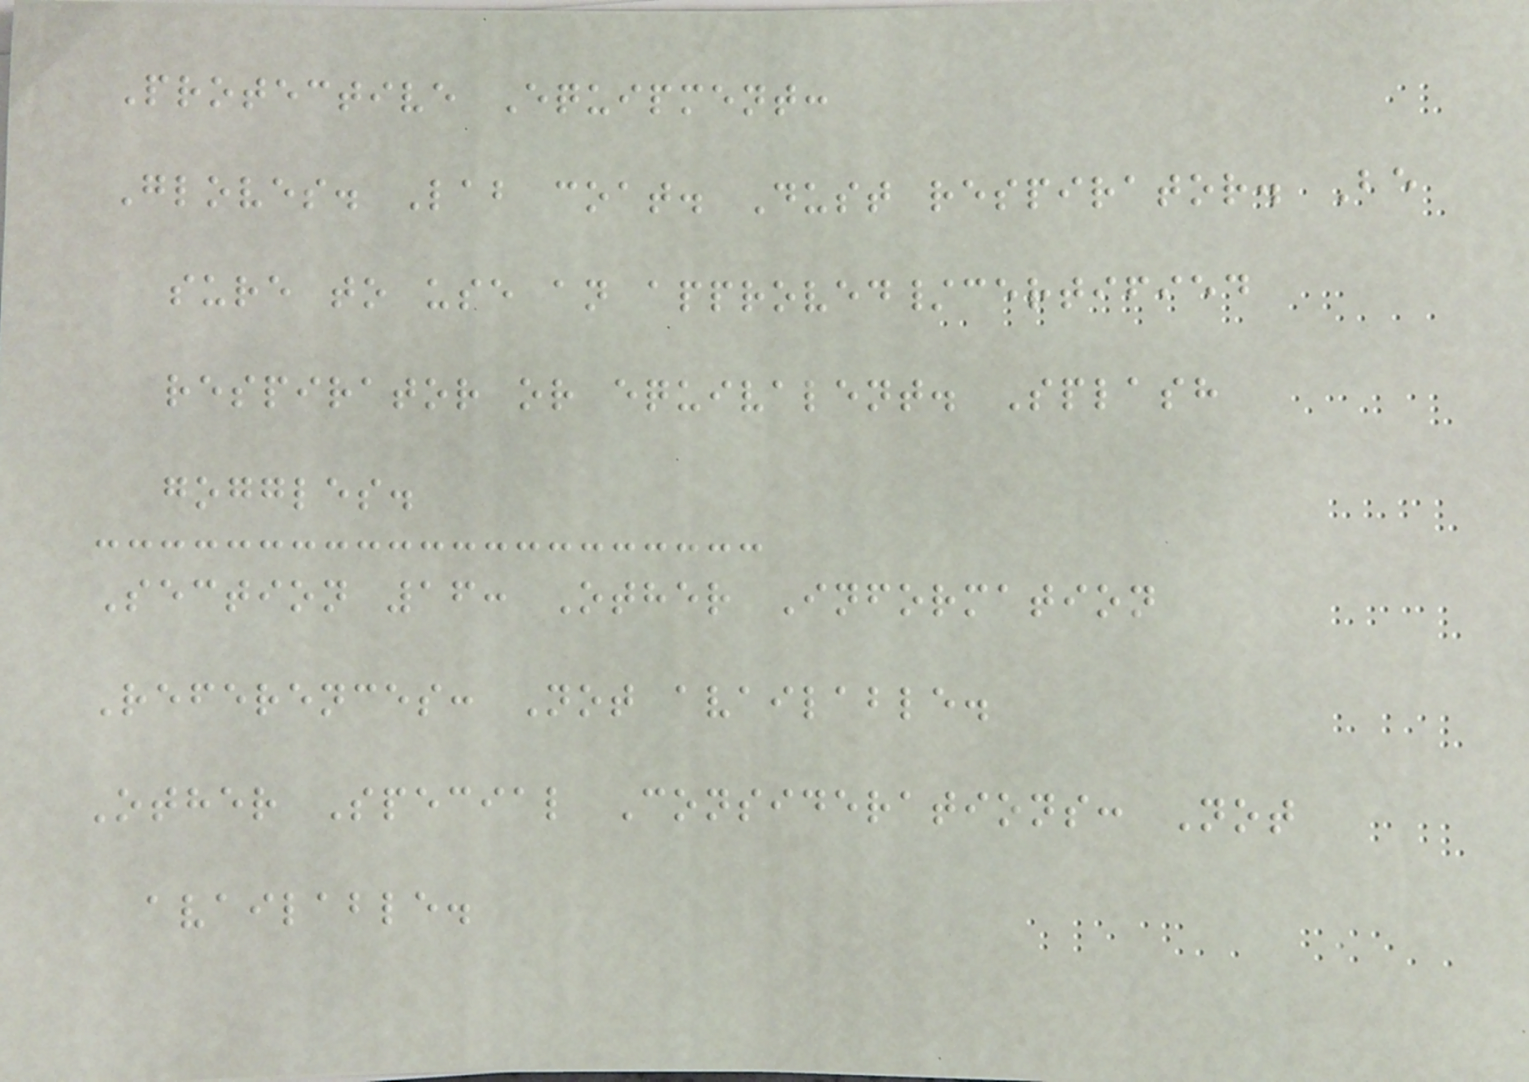Protective Equipment:
Gloves. Lab coat. Dust respirator. Be
sure to use an approved/certified
respirator or equivalent. Splash
goggles.
Section 16: Other Information
References: Not available.
Other Special Considerations: Not
available.
